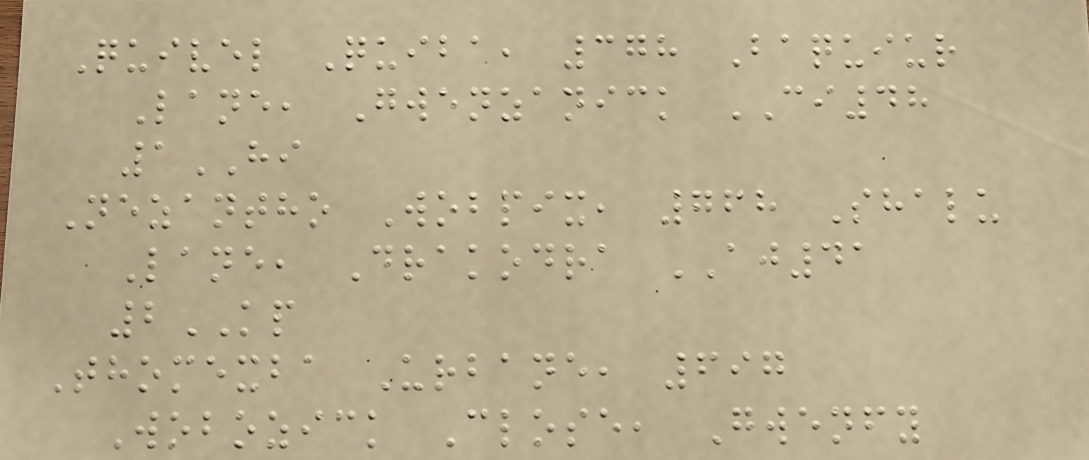Quivel Quiba, 378 Baquiur
Lane, Gwenzanick CI48
1HI
Nezantho Wobpix, 768 Shalu
Lane, Drakodra AJ41
2KP
Thomexba Urbane, 697
Wobozick Close, Gwenfy
